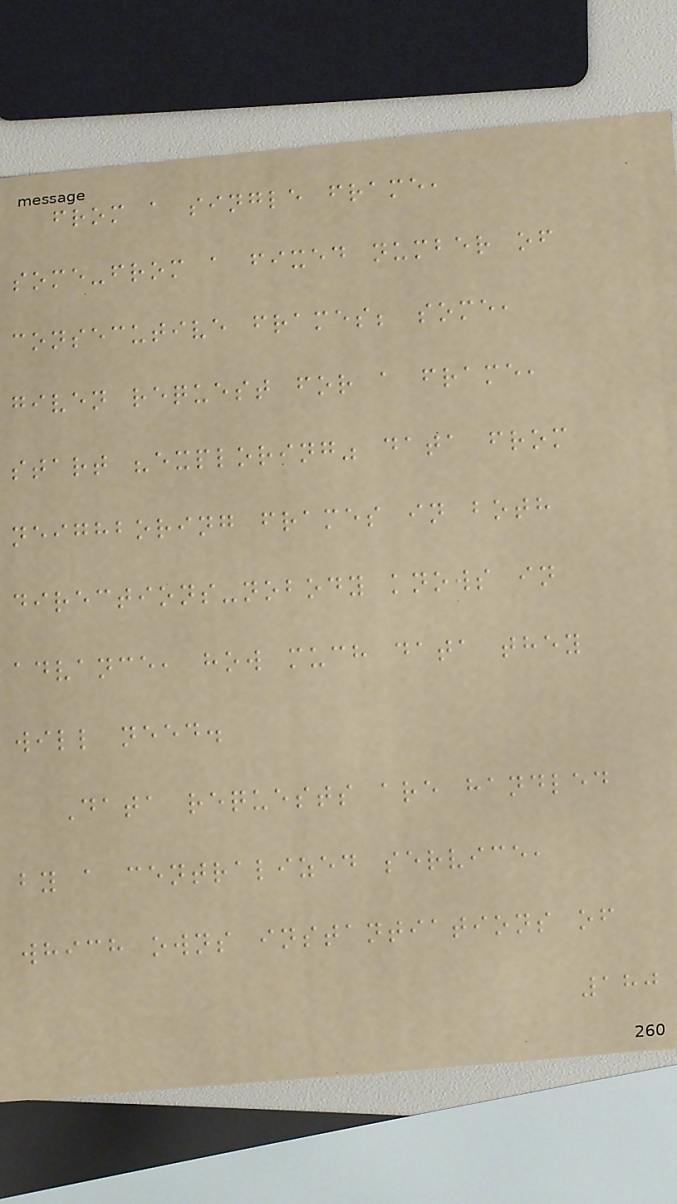from a single frame,
some-from a fixed number of
consecutive frames; some,
given request for a frame,
start "exploring" data from
neighboring frames in both
directions-nobody knows in
advance, how much data they
will need.
Data requests are handled
by a centralized service,
which owns instantiations of
180
